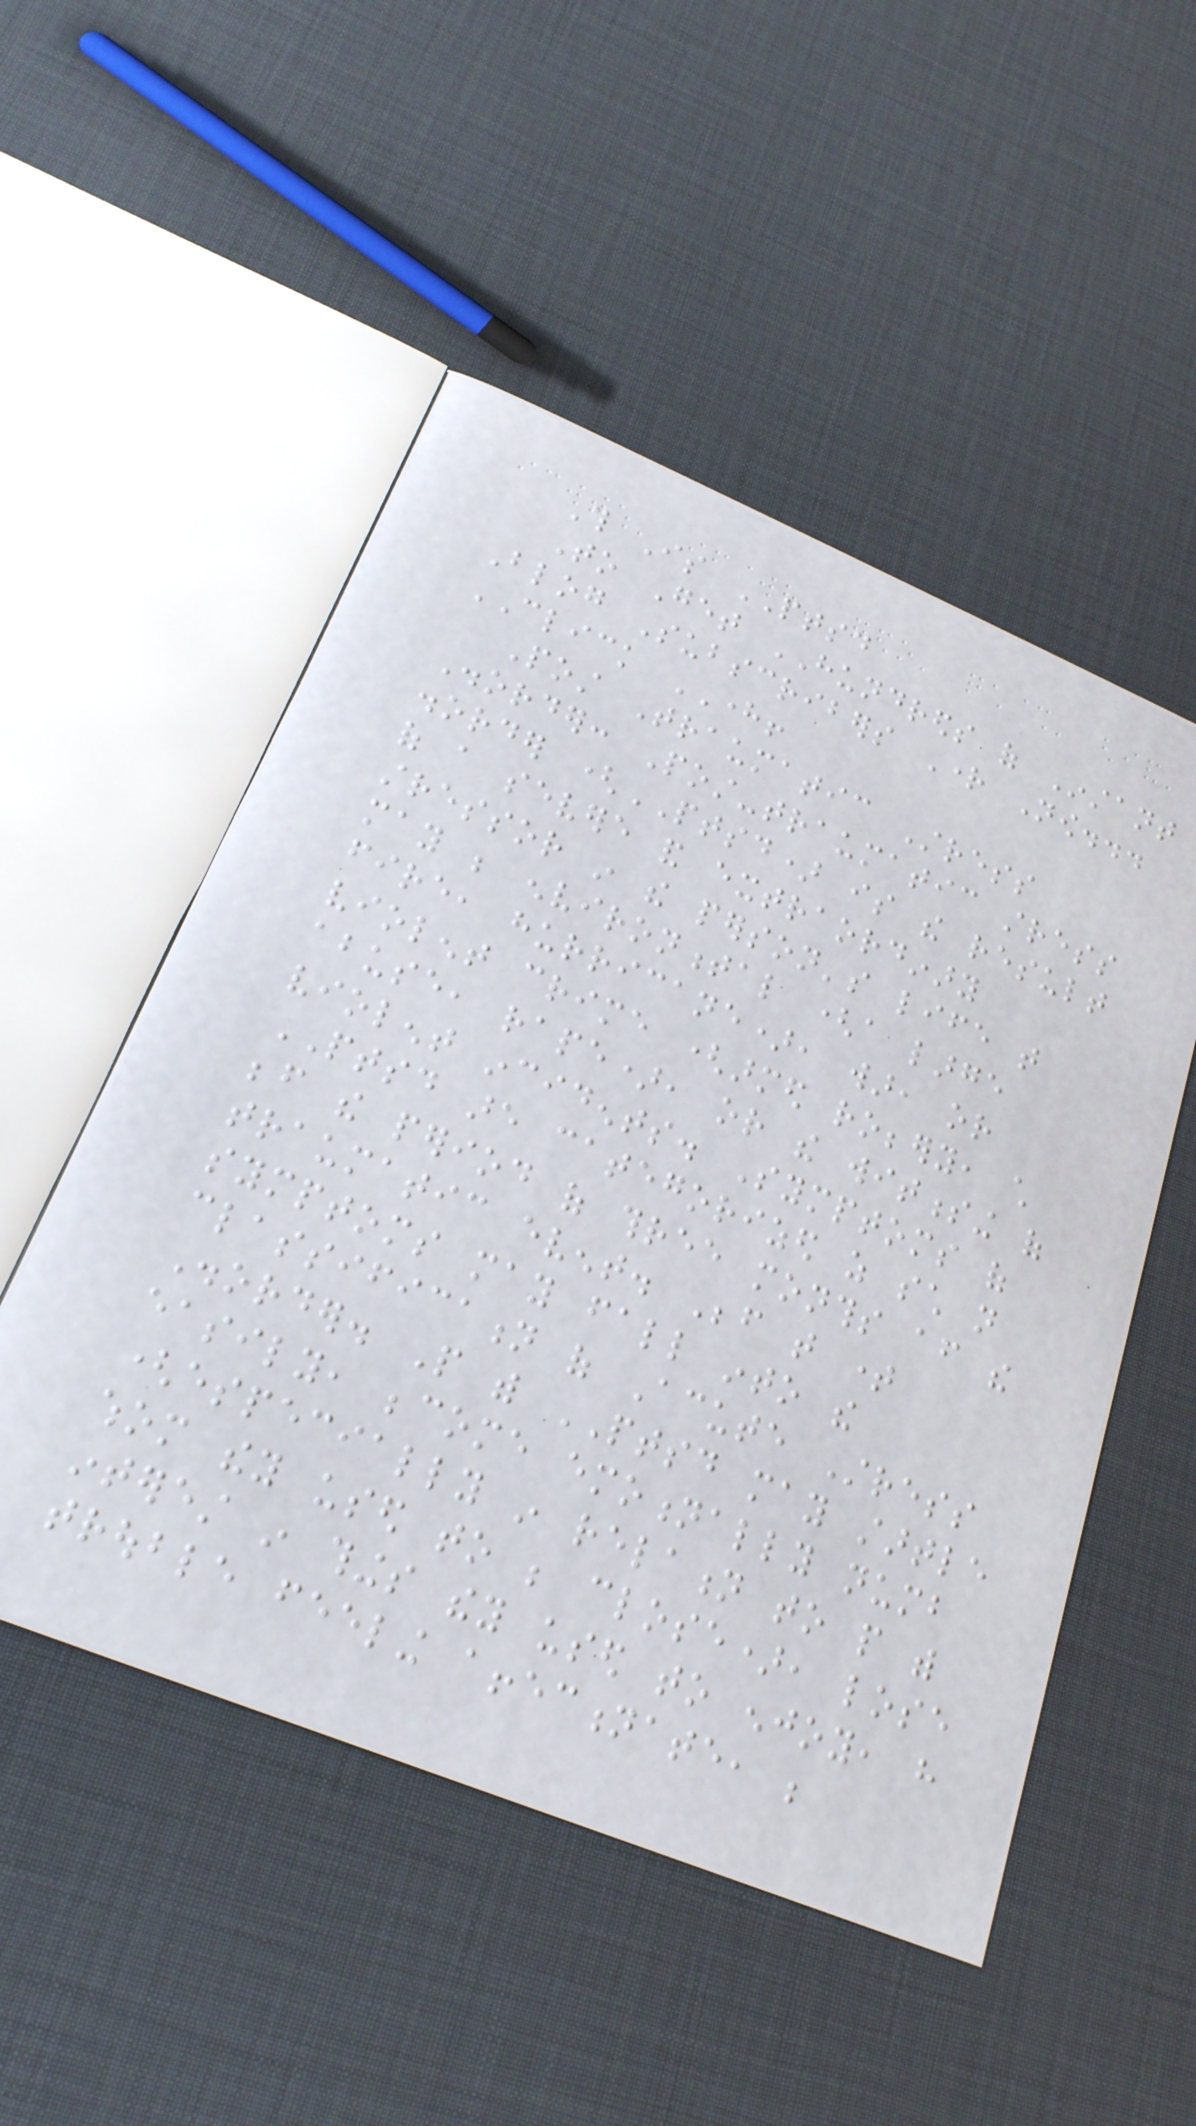This Is PTSD
To Get HUNDREDS of Instant
Blog Subscribers Right Now...
CLICK HERE!
Post Traumatic Stress
Disorder: Post-traumatic stress
disorder (PTSD) is the result
of a severe and extraordinary
stressor in the person's life that
may be environmental (a large
fire, hurricane), war, or
violent crime (armed robbery, child
abuse, rape), or the witnessing of
violent incidents. Symptoms of
PTSD are categorized as such not
before the period of three months after the
traumatic event. Before that time
symptoms may fall into the
classification of Acute Stress
Disorder. People with PTSD may startle
easily, become emotionally numb
(especially in relation to people with
whom they used to be close), lose
interest in things they used to enjoy, have
trouble feeling affectionate, be
